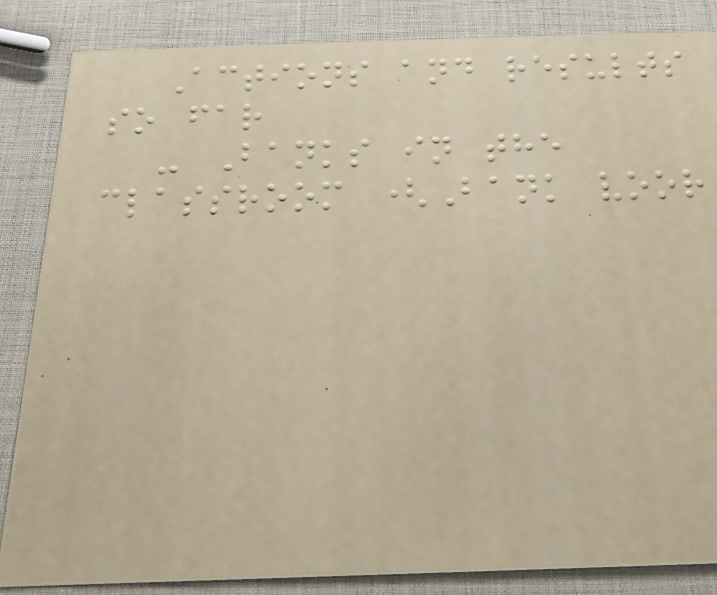Actions and results
so far
- Banks in the
classroom (Bank voor
